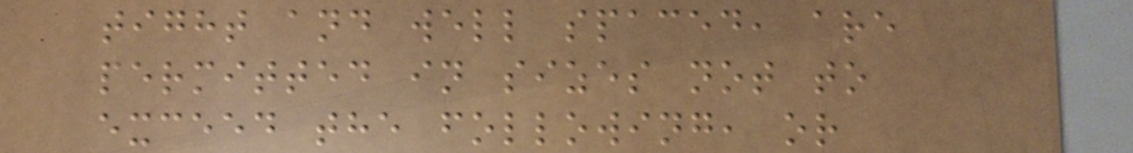tight and well spaced, are
permitted in sizes not to
exceed the following, or
